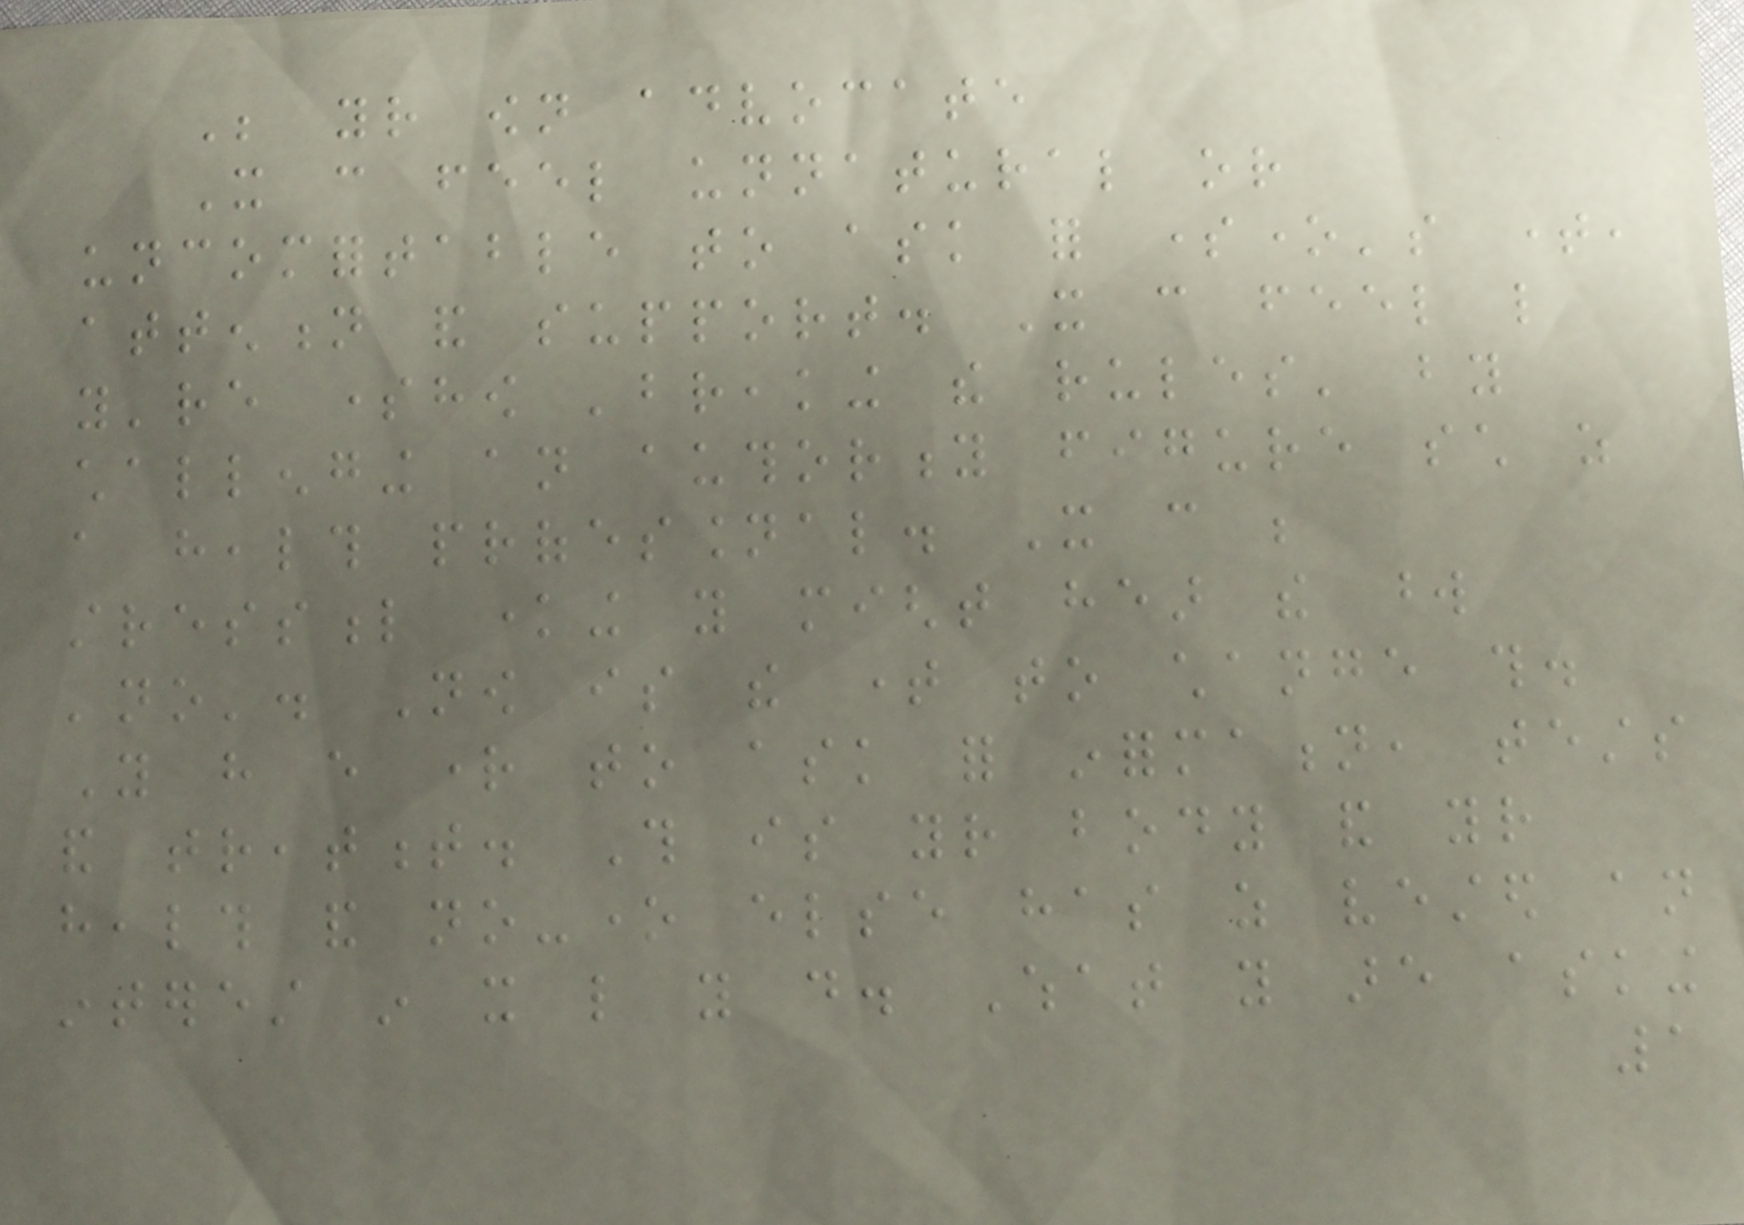Be your own advocate
It can feel unnatural or
uncomfortable to ask for someone's time,
attention and support. It can feel like
you're somehow 'breaking the rules' by
challenging an authority figure such as
a health professional. It can be
stressful knowing you might hear the word
'no'. Now is the time to change this.
You have every right to ask for information, tests
and treatment. This is your body and your
health and no-one else has as vested an
interest in it like you do. What you are asking
1
